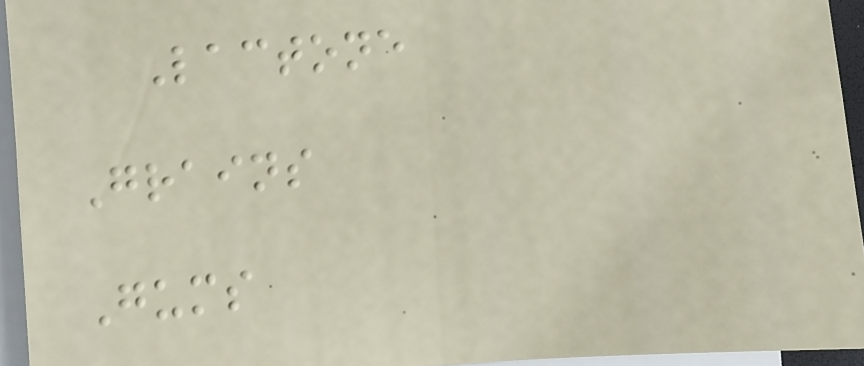Lactone
Grains
Gums
